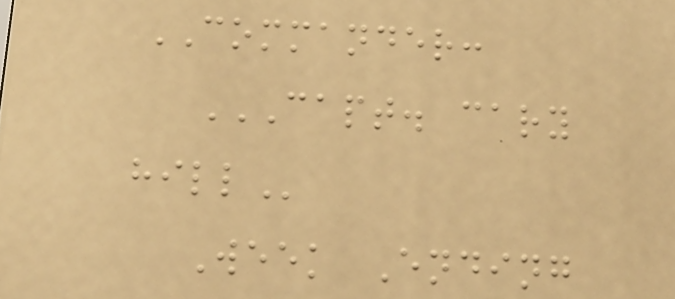COMMANDER:
CAPT. CARY
HILL
Week Ending
